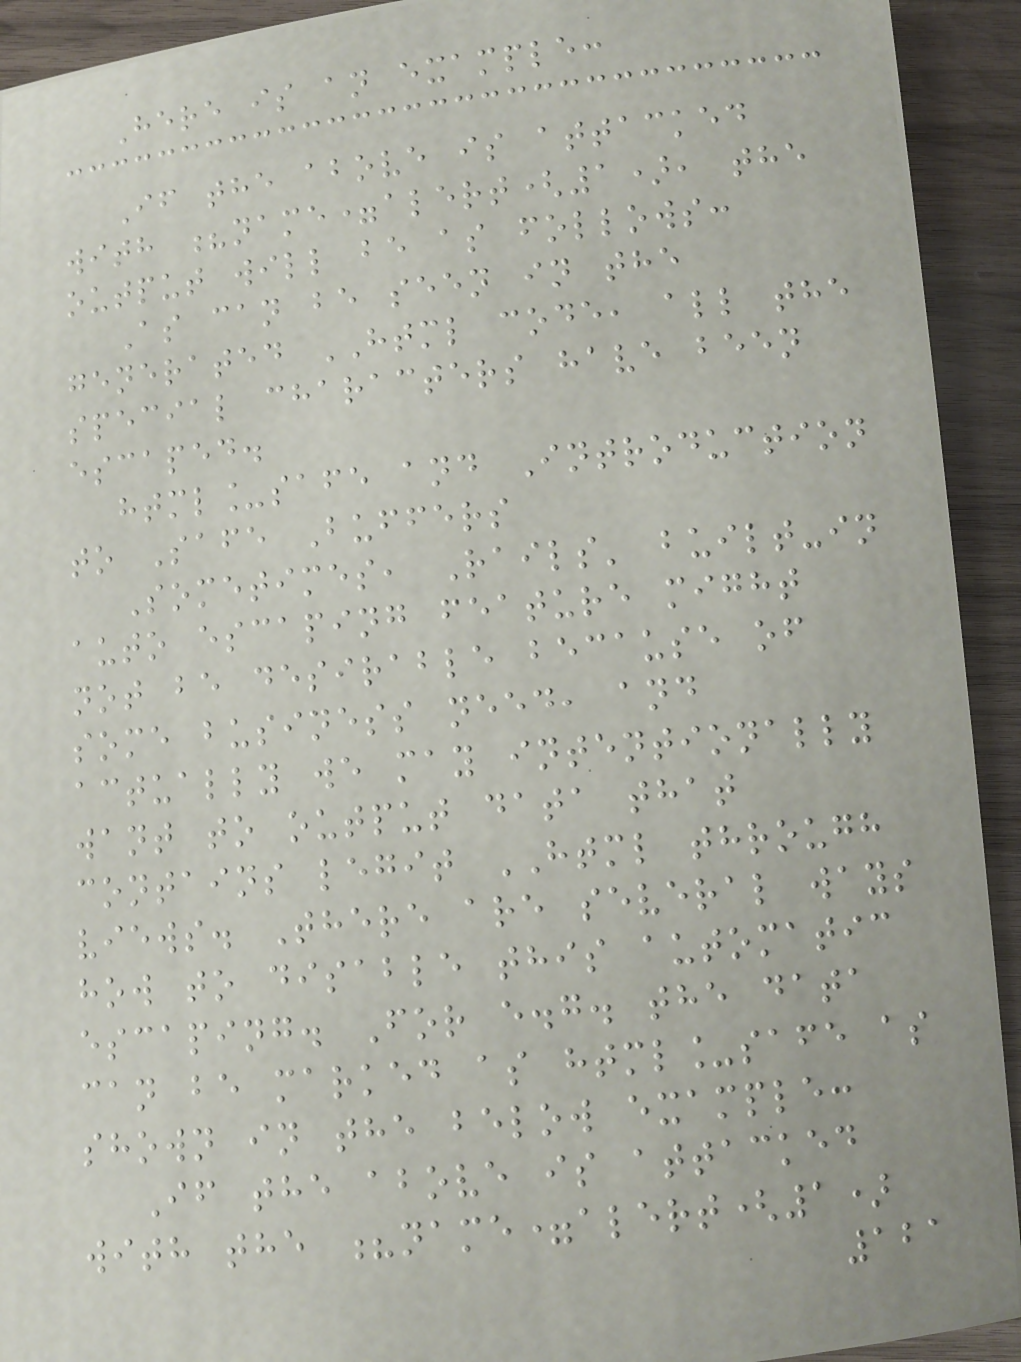Here is an example:
If the above is attacked
with ?name=alert(1), the
output will be as follows:
As can be seen in the
generated HTML code, all the
special characters have been
escaped.
html_safe and Introduction
to Safe Buffers
Sometimes, Rails' built-in
auto escaping feature might
not be desirable because of
some business need, and
actually we may intentionally
want to output data that
contains legit HTML through
views. There are several ways
how to disable this automatic
escaping. For e.g. the data
can be marked as html_safe as
shown in the below example:
If the above is attacked
with the ?name=alert(1)
121
